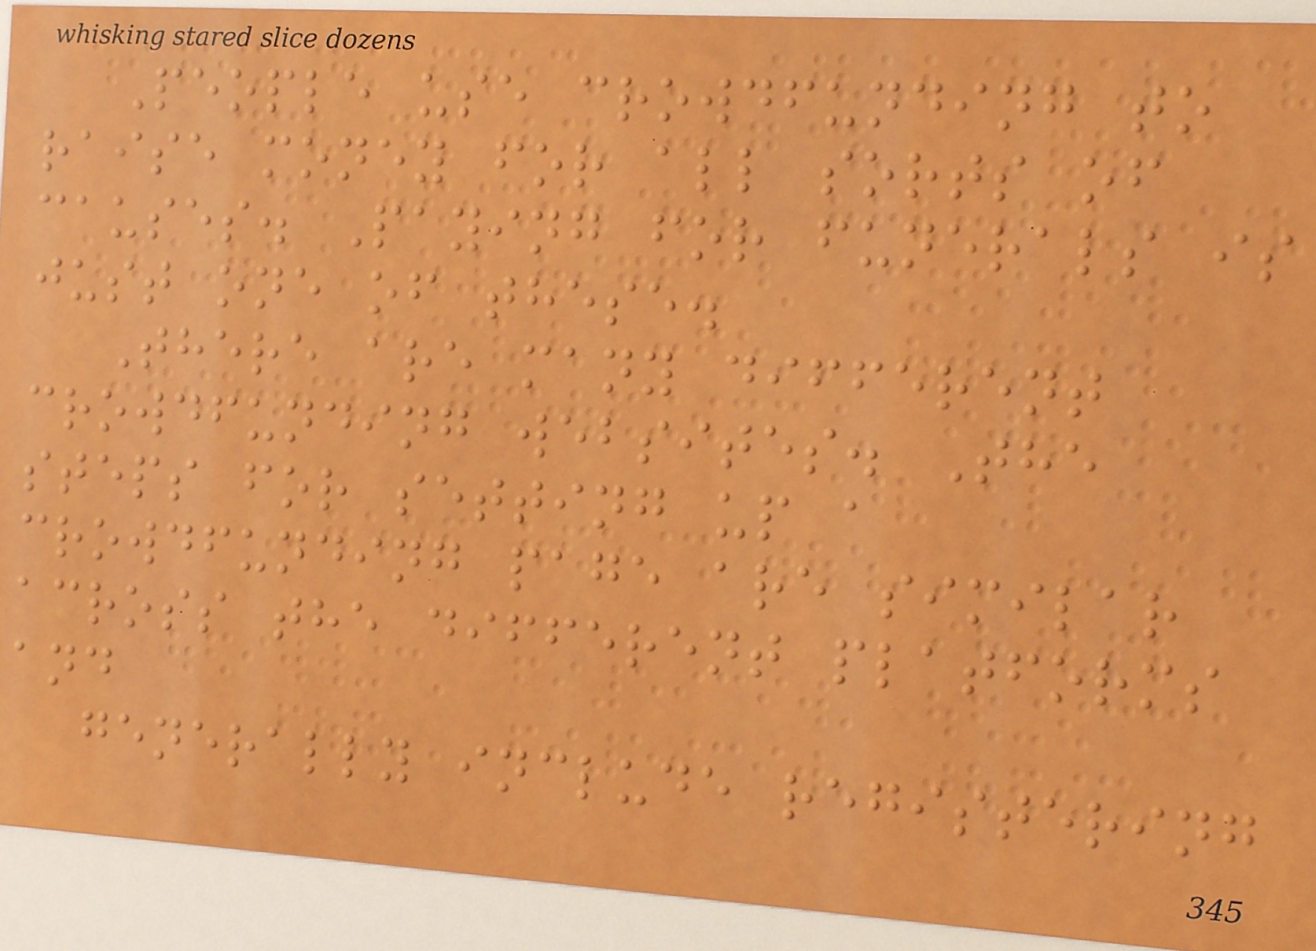People use crowdfunding to
raise money for all sorts of
causes. Paying for funerals is
just one of these.
There are many different
crowdfunding websites. The
steps for setting up a
crowdfunding page are similar
across the different platforms
and
generally include registering
